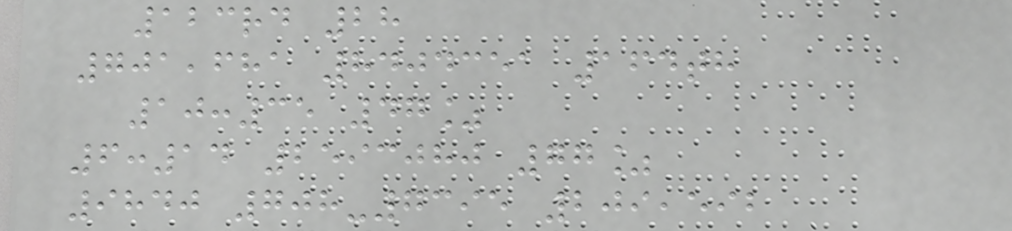123rd 28
701,681 8404351 164th
10:35 47%
6:14 2593080 77%
9840 708-7395 209,592
